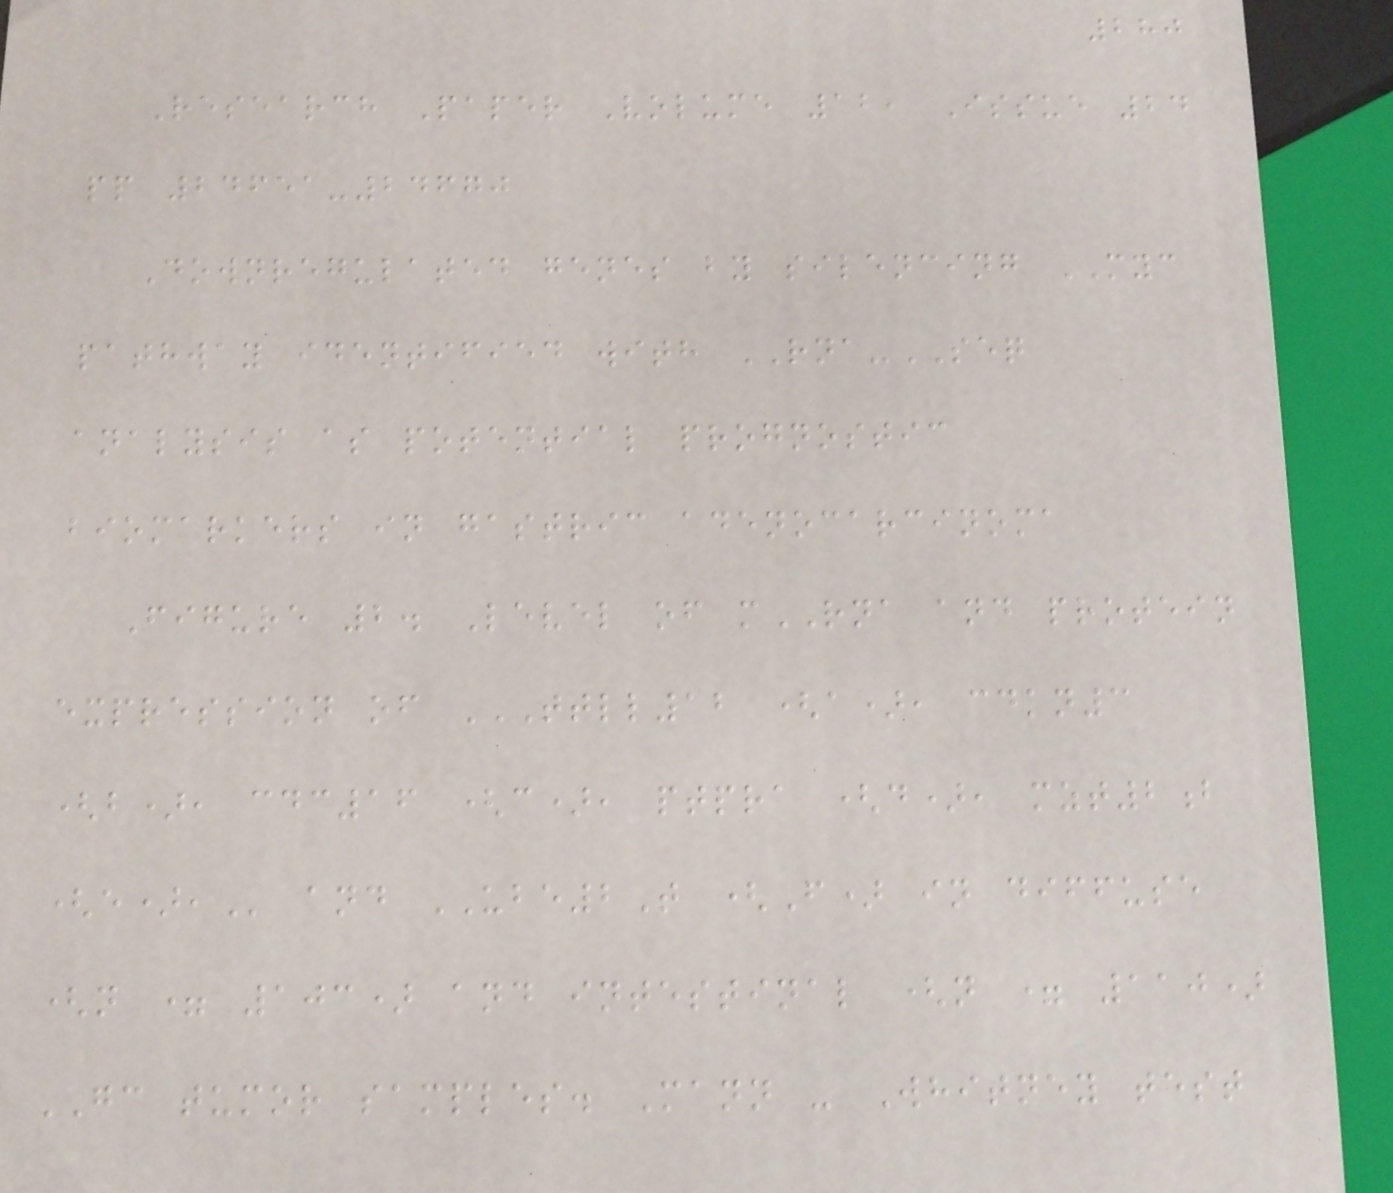280
Research Paper Volume 12, Issue 24
pp 24651-24670
Downregulated genes by silencing MYC
pathway identified with RNA-SEQ
analysis as potential prognostic
biomarkers in gastric adenocarcinoma
Figure 2. Level of mRNA and protein
expression of TTLL12 (A), CDKN3
(B), CDC16 (C), PTPRA (D), MZT2B
(E), and UBE2T (F) in diffuse
(n = 103) and intestinal (n = 110)
GC tumor samples. Mann - Whitney test
